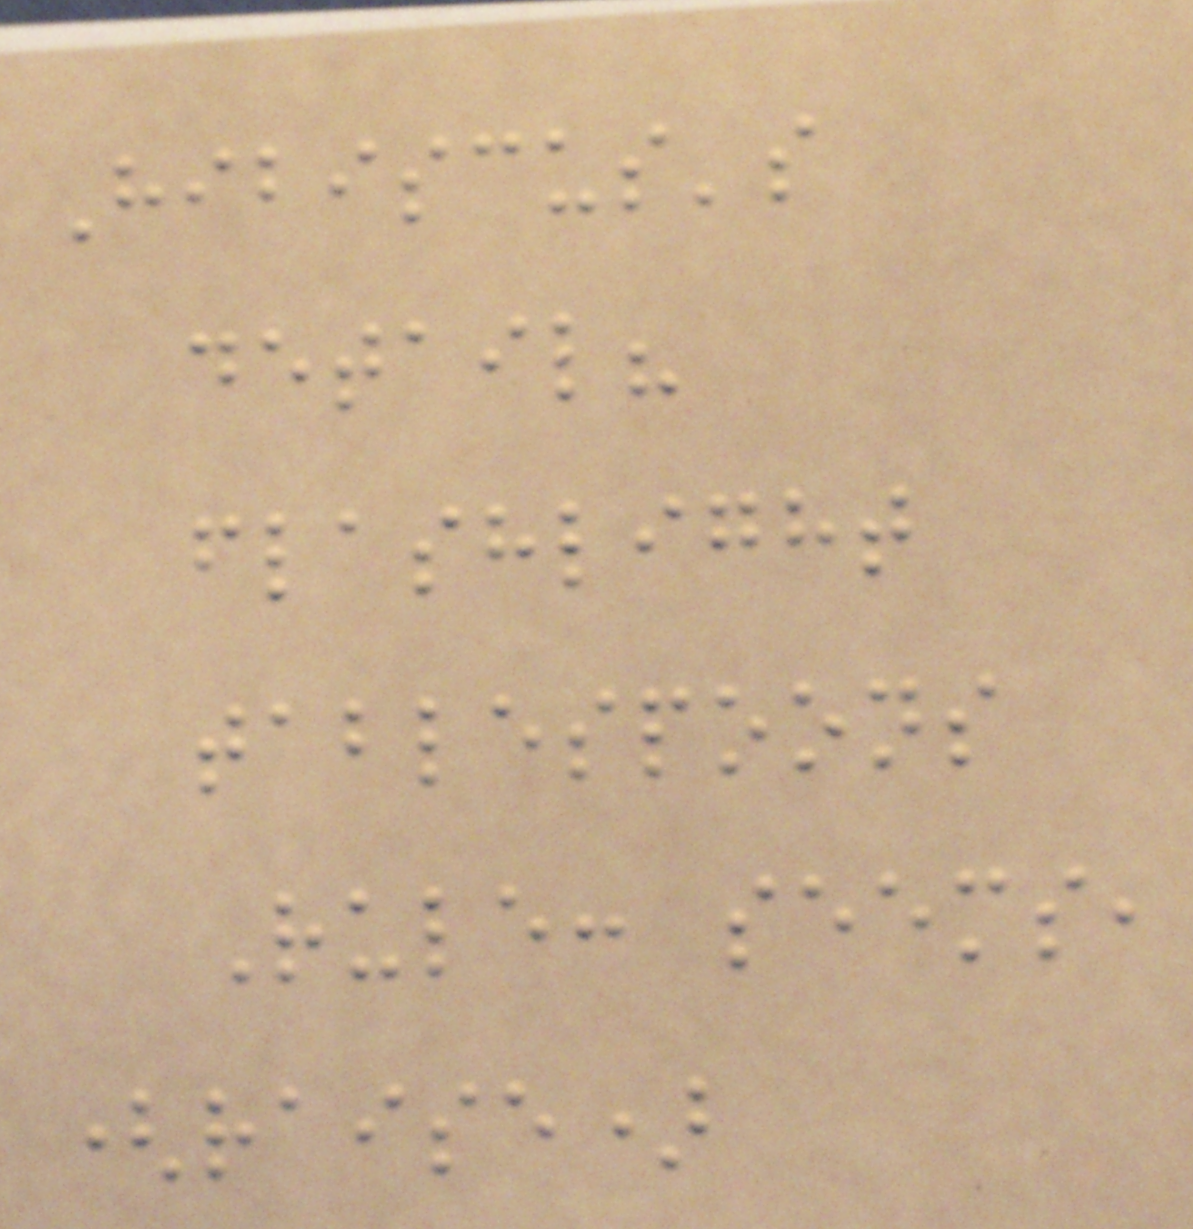Hibiscus's
detail?
flashlight
tablespoons
Rule: seems,
(raise)
